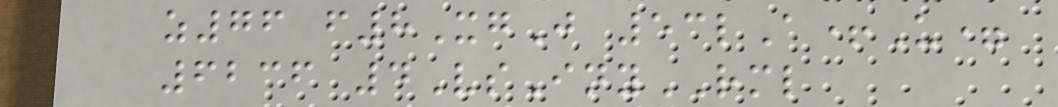z76 f8XgJ 53lA+U=
6236 4VsInyRML
